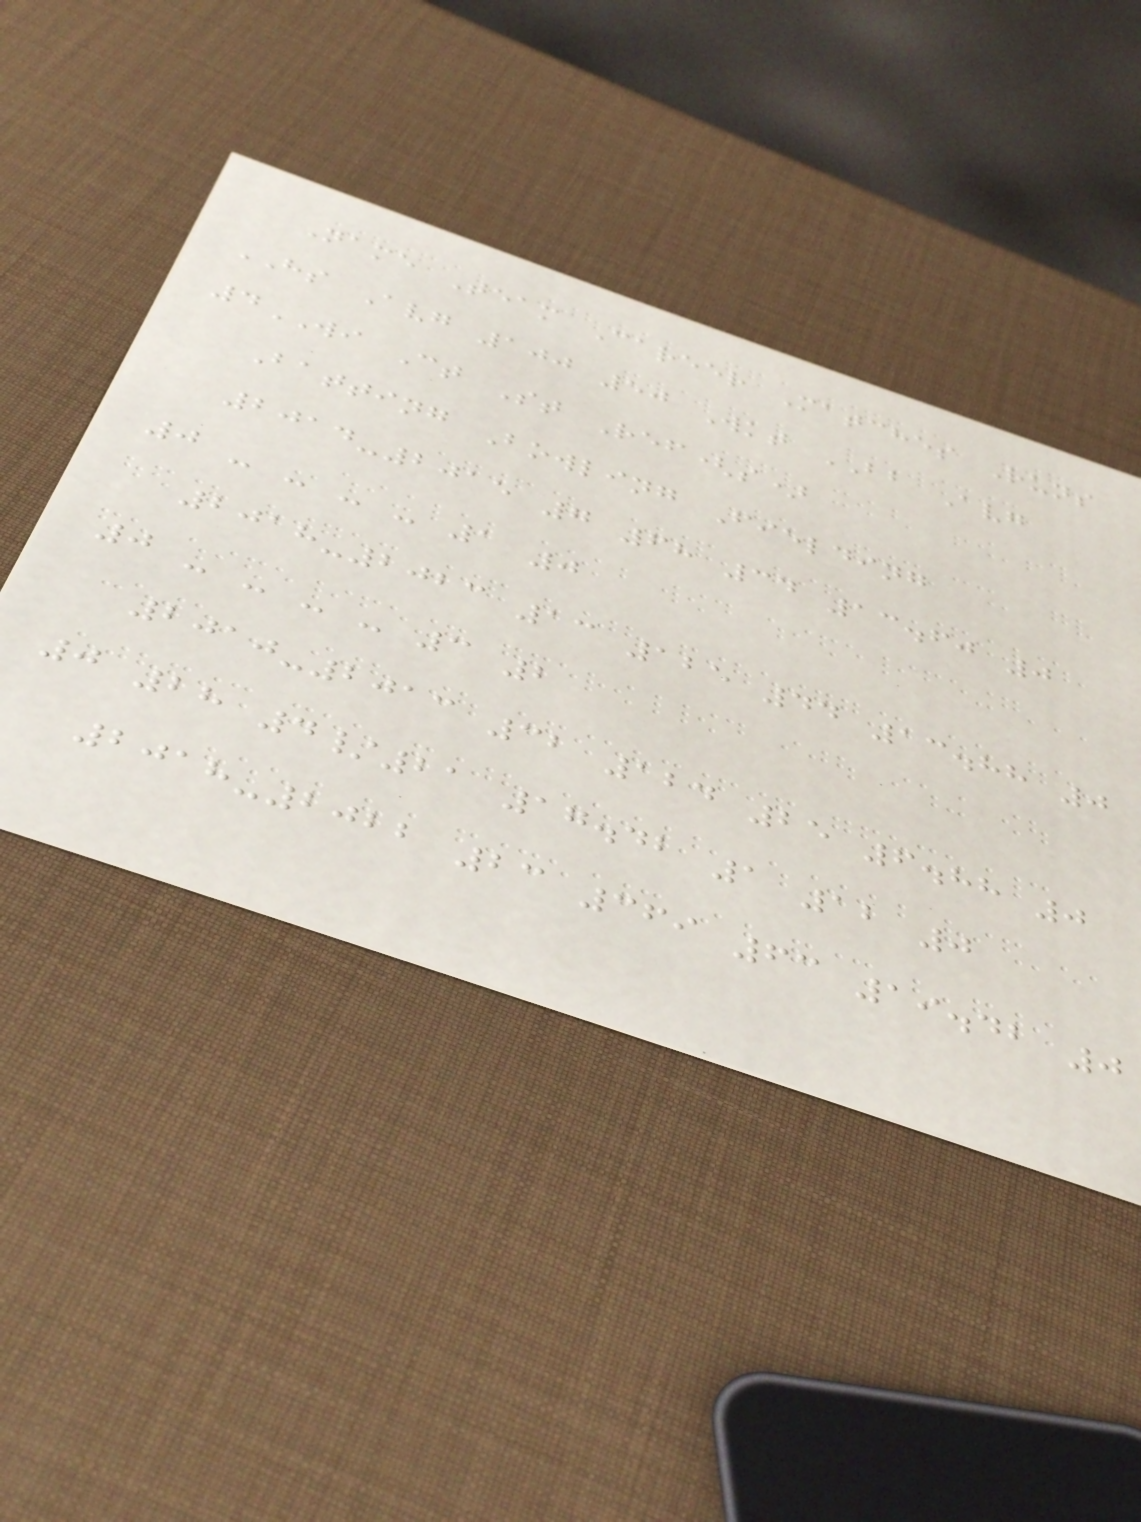Name Team Career Matches Runs
HS Avg 100 50 Wkt BB Avg
4WI Ct St Ref(s)
Batting Bowling Fielding
2014-2015 7 68 34 13.60 0
0 - - - - 1 0
2018-2023 13 125 44 13.88 0
0 - - - - 3 2
2010-2013 32 124 25 6.88 0
0 28 4/21 17.42 1 12 0
2018-2022 23 369 63 19.42 0
